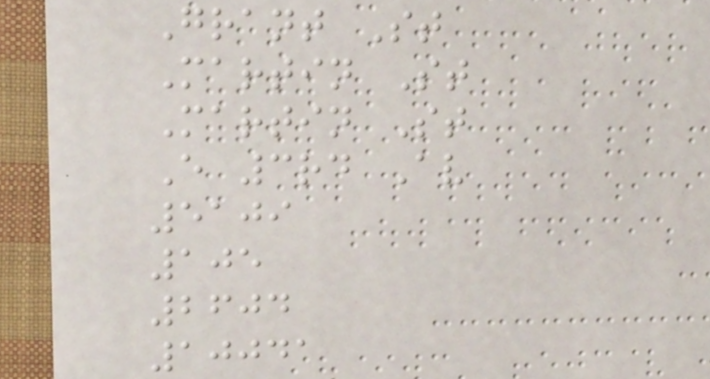Grant St
Martin St
Martin St
E 3rd Av
5109
105
2604
10041
